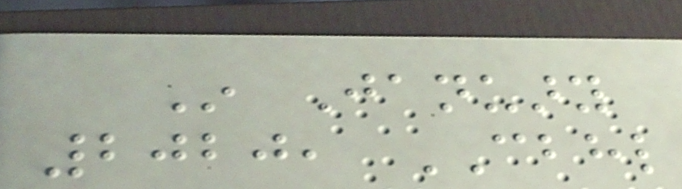In January
2020, CBHL
